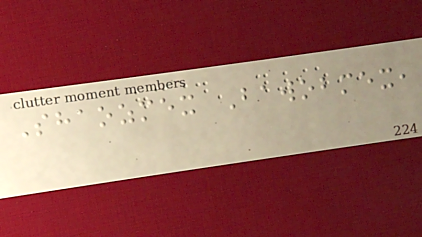Shaozmex Bawobmex,
